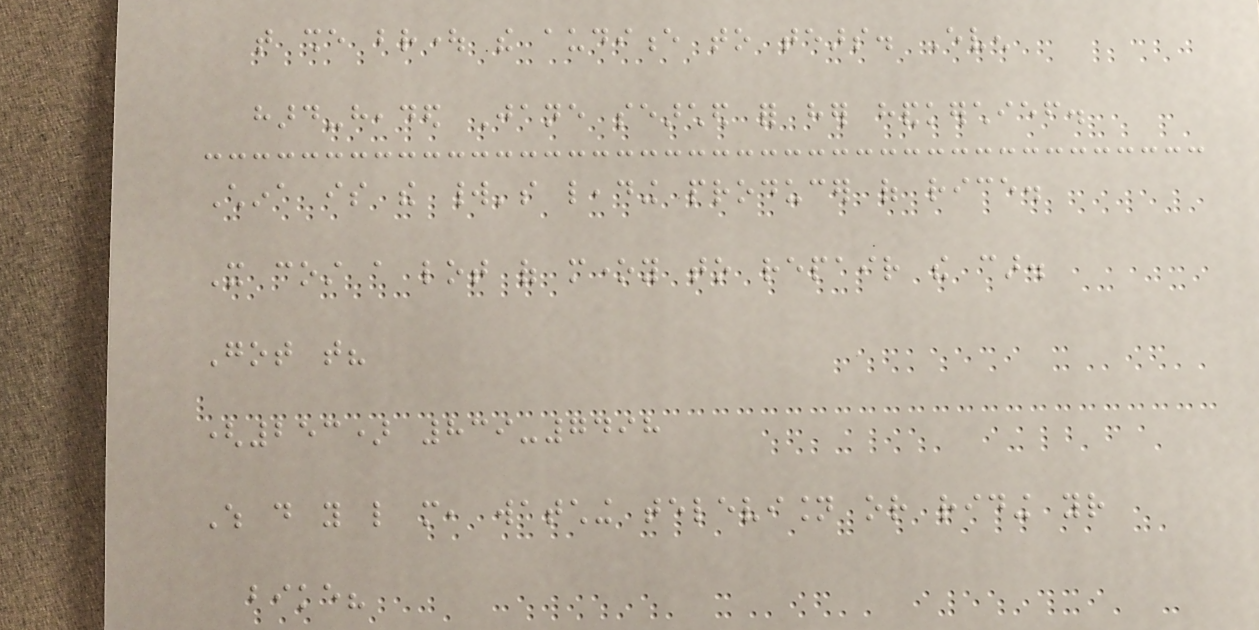that she brought the audience to tears. Even
hard-headed Jane searched for her handkerchief.
China is the world's leading producer of rice.
It cost a lot of money to repair the car.
Got that?
(253) 839-7498
Which do you like more, watching television or riding your
bike?
